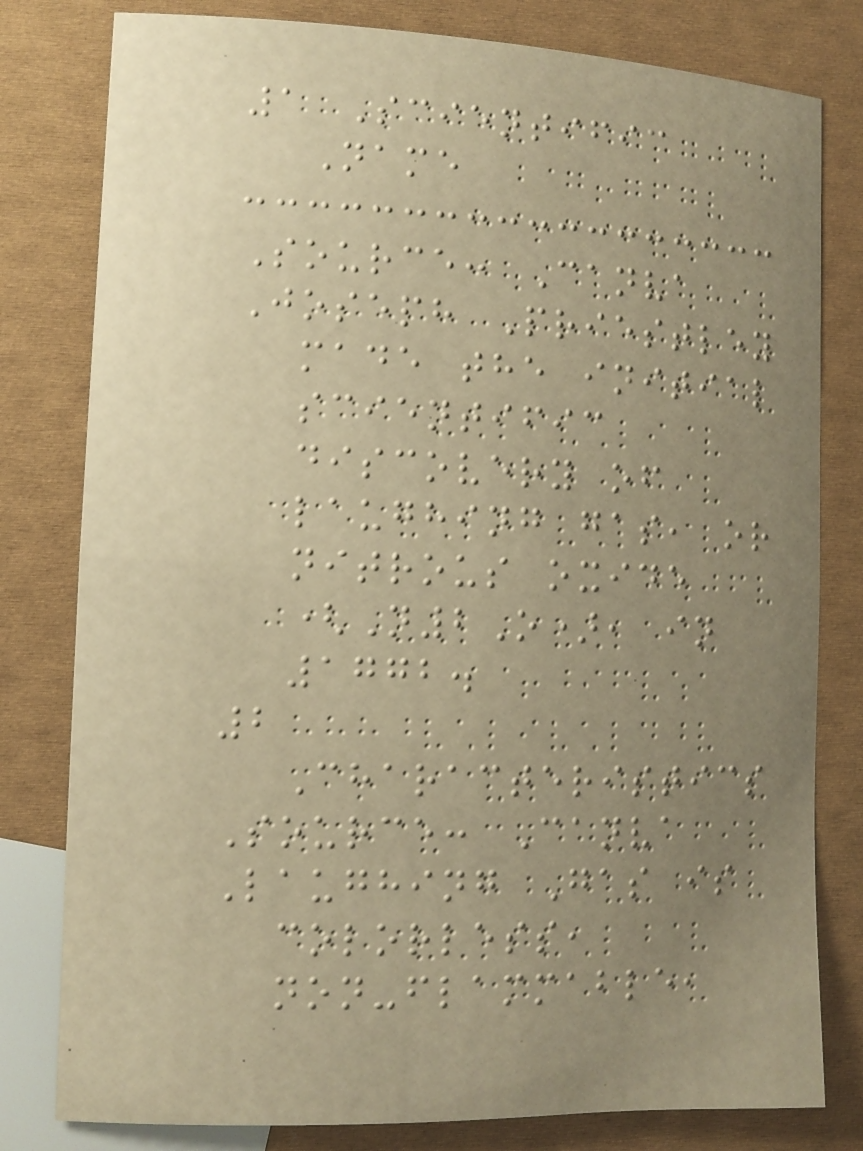1 Scientific
Name
Source: Canva
Joseph Priestley
made the initial
scientific
discovery of
laughing gas, or
nitrous oxide
(N2O), in
1772.
2
Characteristics
Source: Canva
Laughing Gas is
colorless,
non-flammable,
